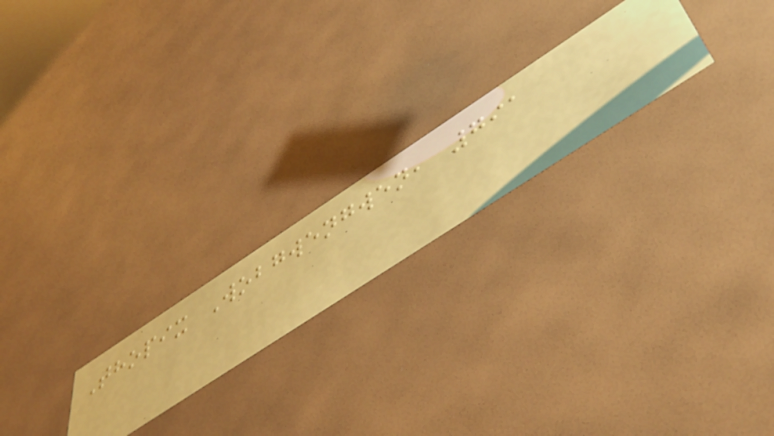Thopix Wobgwengwen, 791
